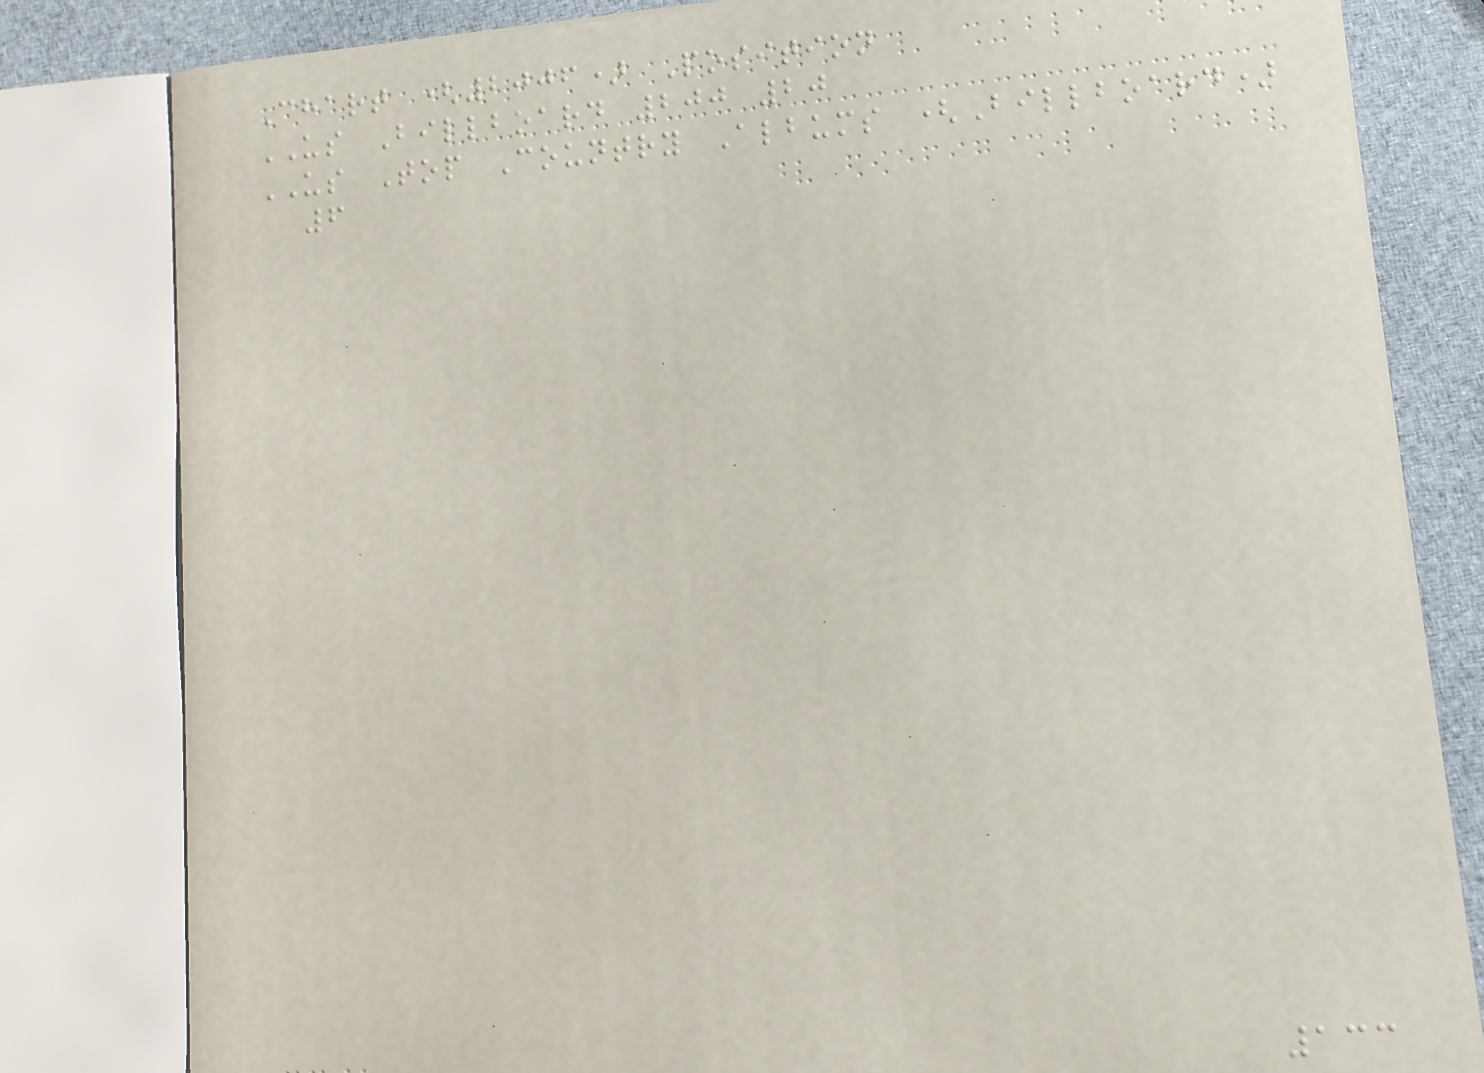Chart (2006) Position
US Billboard 200 20
US Top Country Albums (Billboard)
6
133
